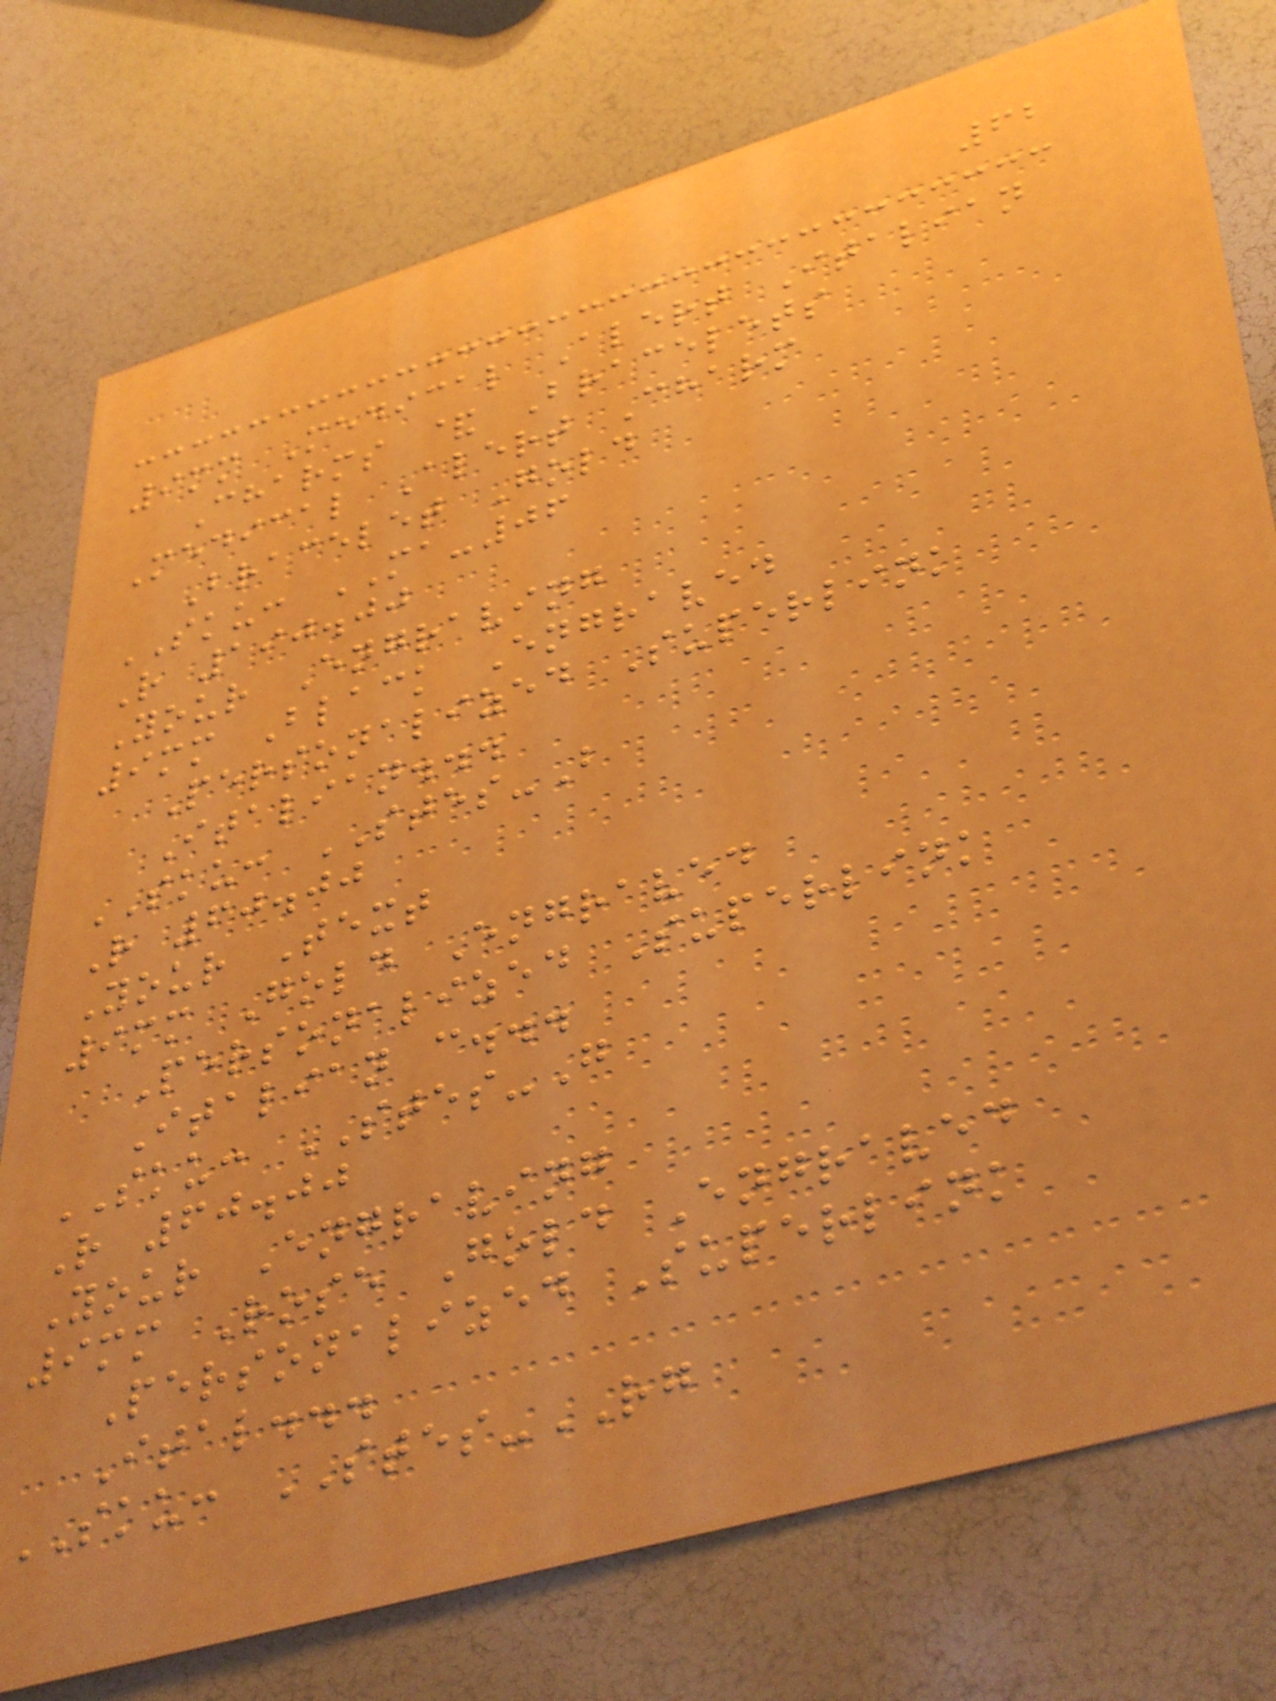62
9mm Medical Alert Italian
Charms & Bracelets
Medical Alert Charm
Bracelet Gold
SKU: MA-06
R 190.00
Your Engraving
9mm Black Engraved
Personalized Superlink
Italian...
SKU: STES-B
R 60.00
Your Text
9mm Gold Engraved
Personalized Superlink
Italian c...
SKU: STES-G
R 60.00
Your Engraving
9mm Rose Gold Engraved
Personalized Superlink
Ital...
SKU: STES-RG
